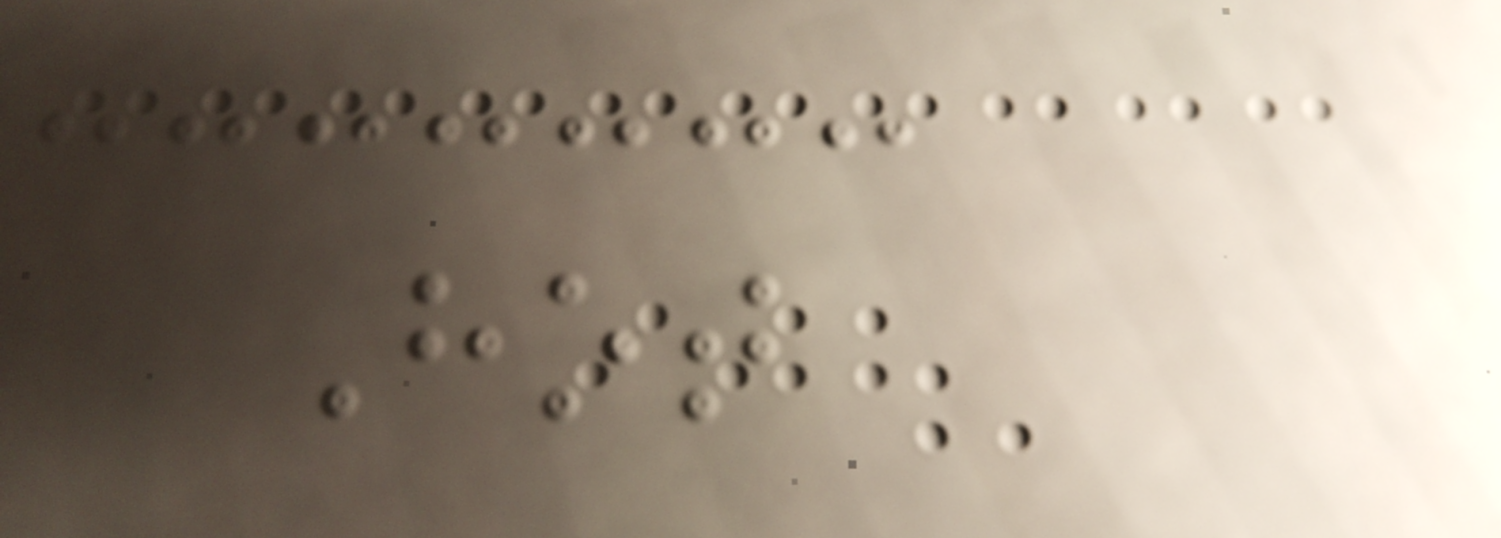Hot
